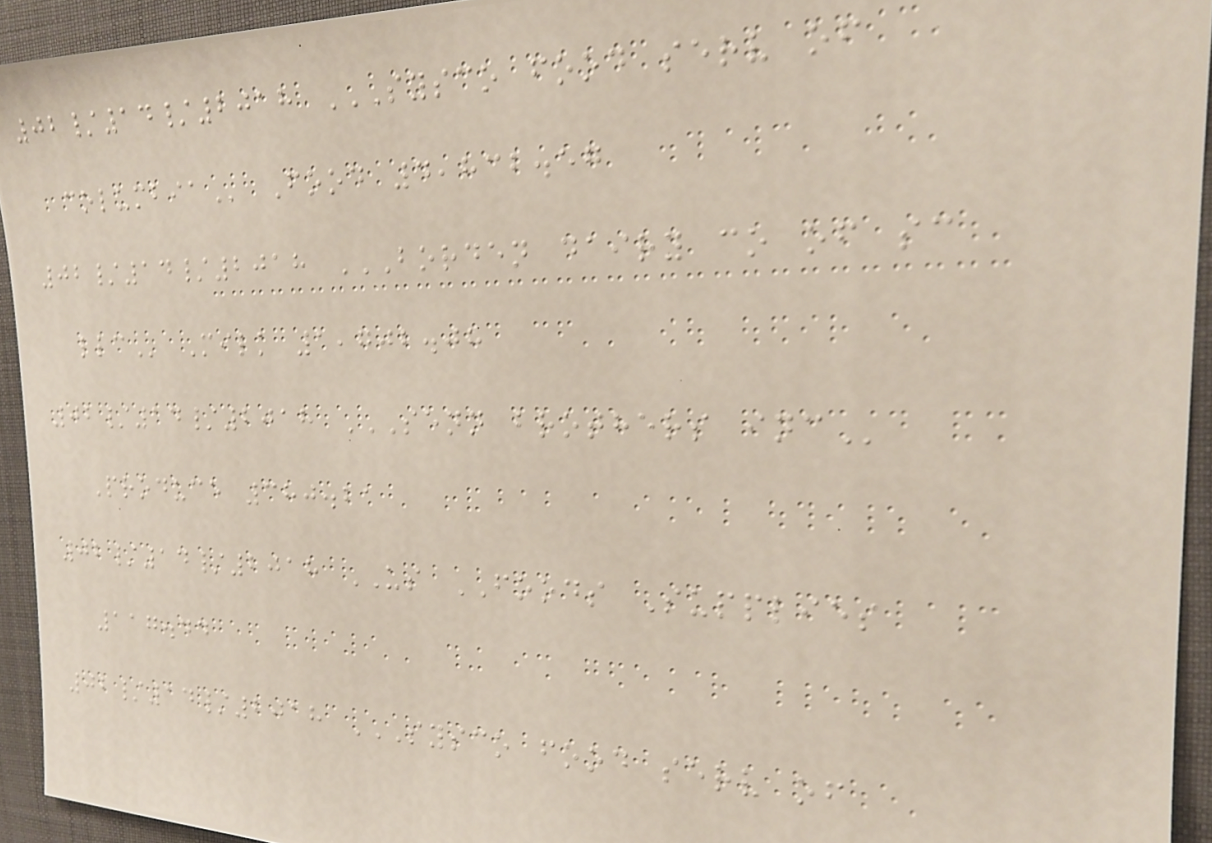02/14/2018 SYSCO FOOD SERV OF
COLUMBIA Food 4,832.57
02/14/2018 BORDEN DAIRY CO OF SC
LLC Milk 1,702.08
02/14/2018 SENN BROTHERS INC
Produce 380.21
02/14/2018 US FOODS Supplies
117.44
02/14/2018 SYSCO FOOD SERV OF
